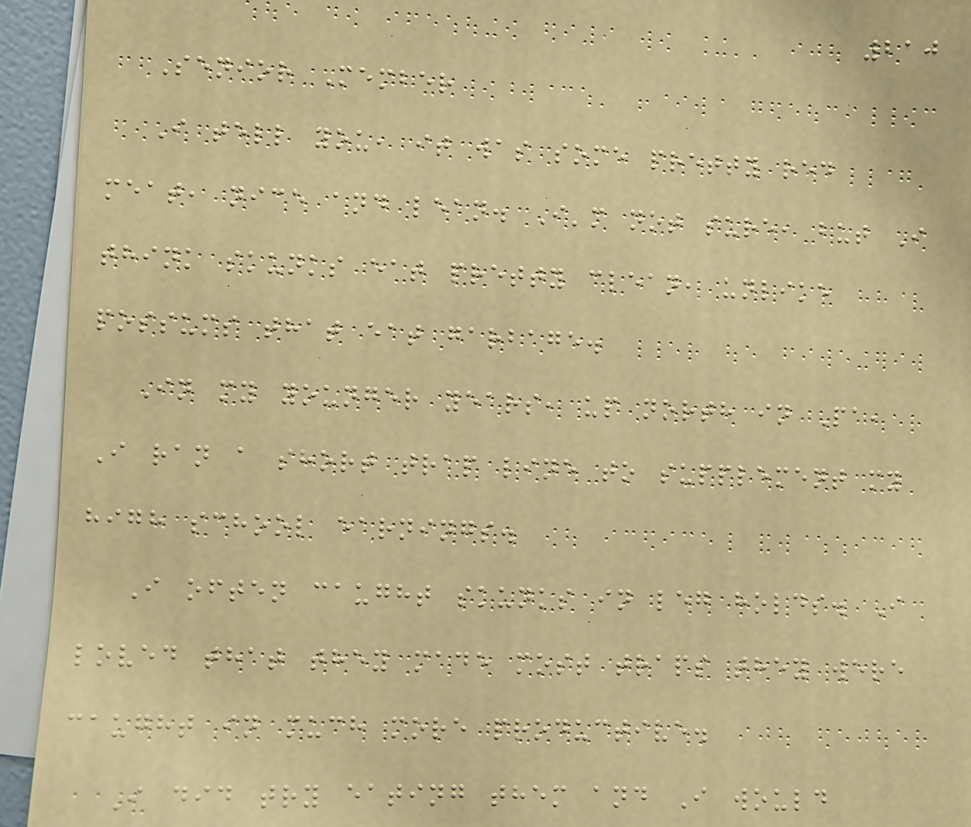210
Senior Member
I tell you, it was some pretty red
meat, nice and lean. I'm not sure, but I
think skunks eat pretty clean, unlike
possums that eat garbage.
In my younger years, up north in Pa,
I ran a short trap line to supplement my
high school earnings.
I often caught skunks in leg holds. I
loved that they made most traps they were
caught in much more productive.
I did try eating them and I would
